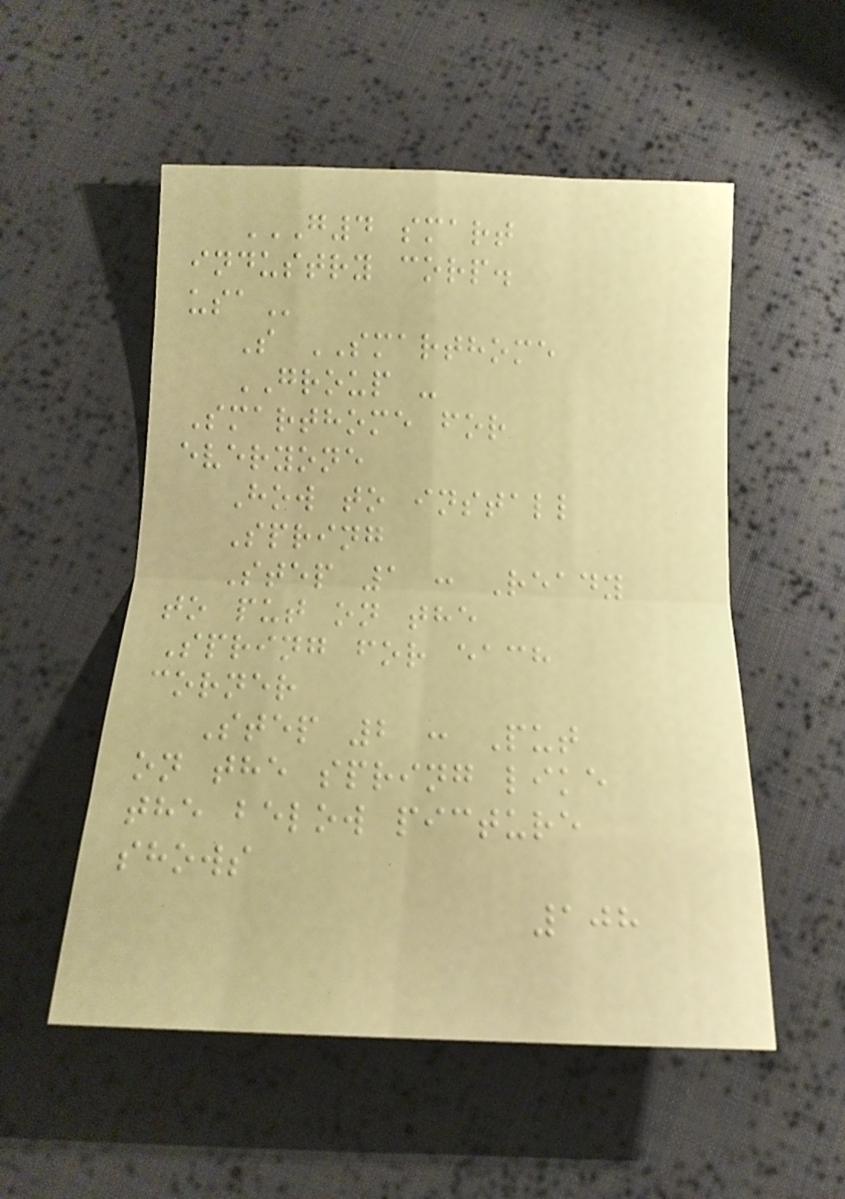G4 SMART
INDUSTRY CORP.
USA
S SMARTHOME
GROUP -
Smarthome for
everyone
How to install
Spring
Step 1 : Ready
to put on the
Spring for each
corner
Step 2 : Put
on the spring like
the below picture
shows
108
